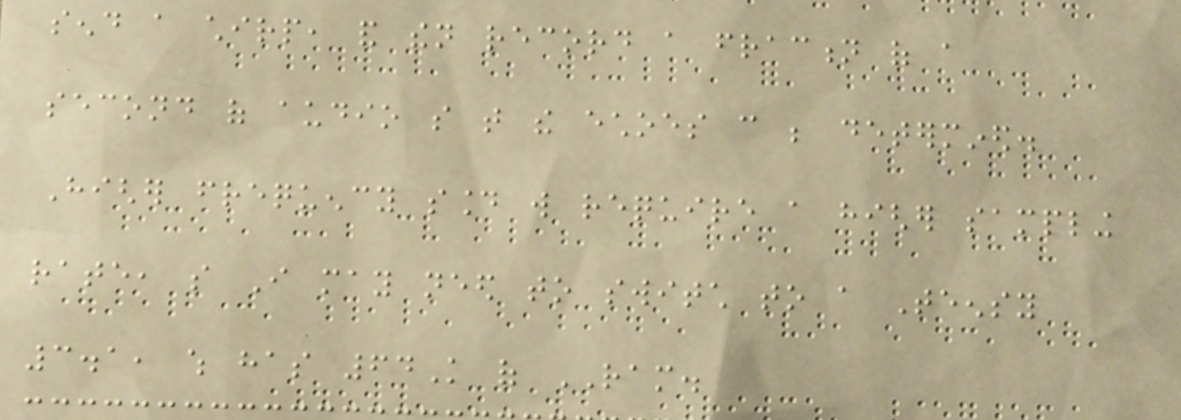send a chirp, and then record a fraction of a
second of audio so that the echoes can be determined.
Higher frequency sound will require a higher sampling
rate, so I may need to switch to a Teensy
3.1, which has 64K of RAM.
